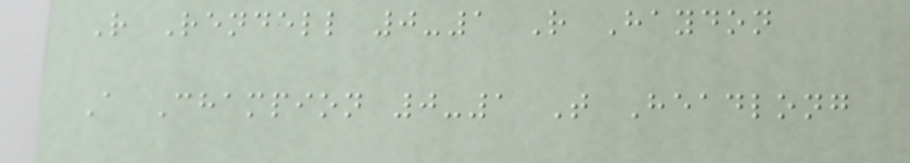R Rendell 0-1 R Haydon
A Champion 0-1 T Headlong
